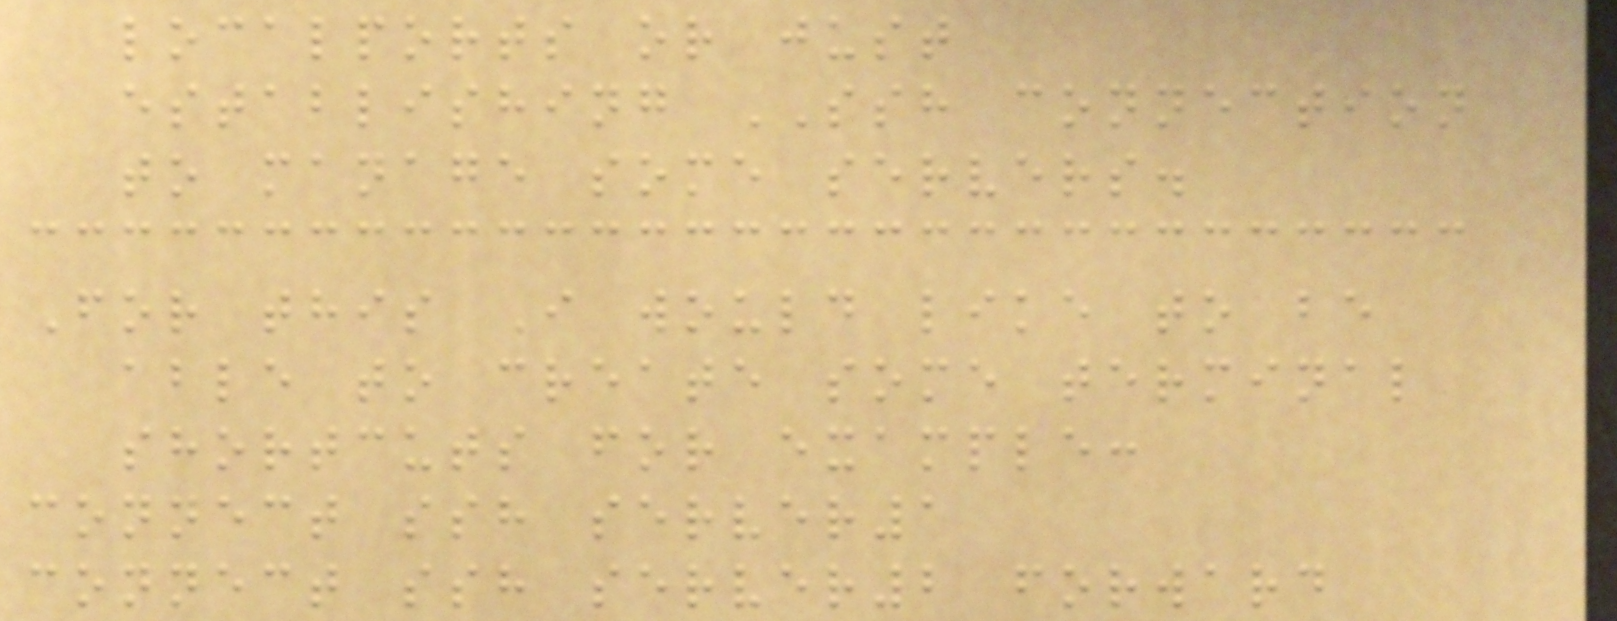localports or just
establishing SSH connection
to manage some servers.
For this I would like to be
able to create some terminal
shortcuts for example:
connect ssh server1
connect ssh server2 forward
